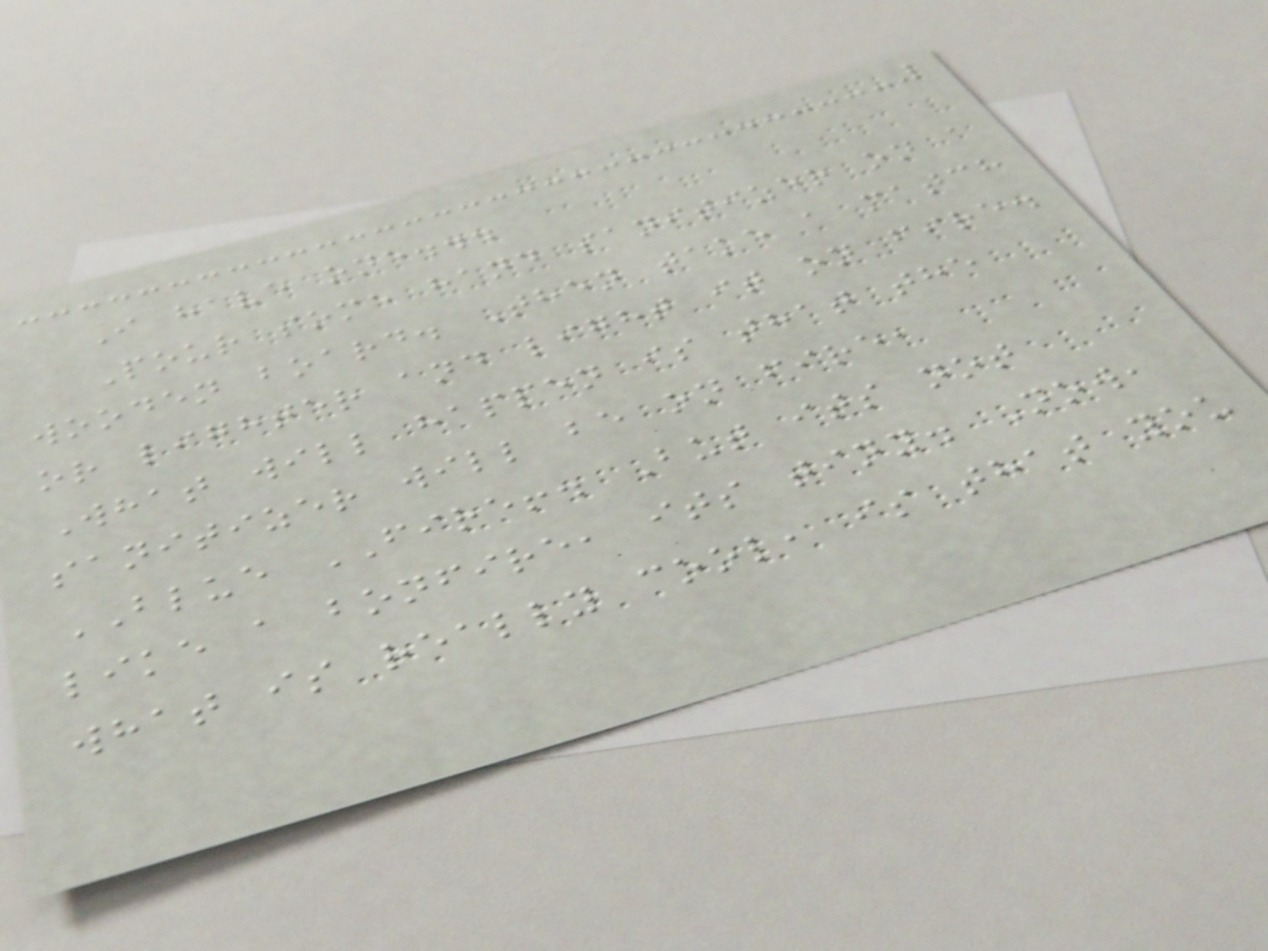I have one...
Pour some hand sanitizer on a
wooden board. Then take a match
or lighter and light it on fire.
What will happen is that the
sanitizer will be on fire,
BLUE FIRE!. But its not
like a bonfire, its tiny. Now,
what is really cool, is that you
